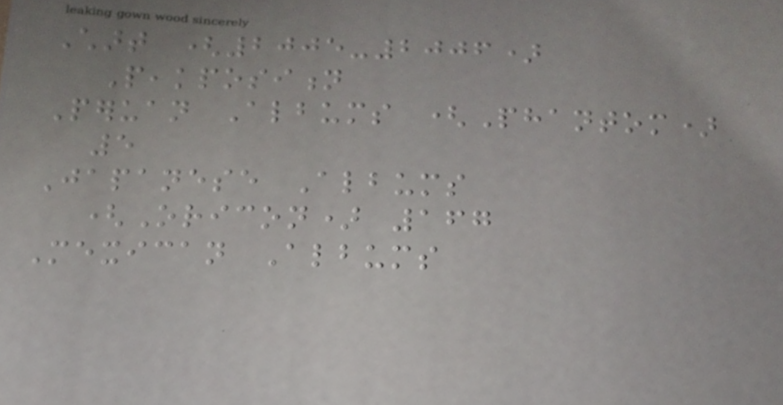Chart (2005-2006)
Peakposition
Peruan Albums (Phantom)
5
Japanese Albums
(Oricon) 167
Mexican Albums
